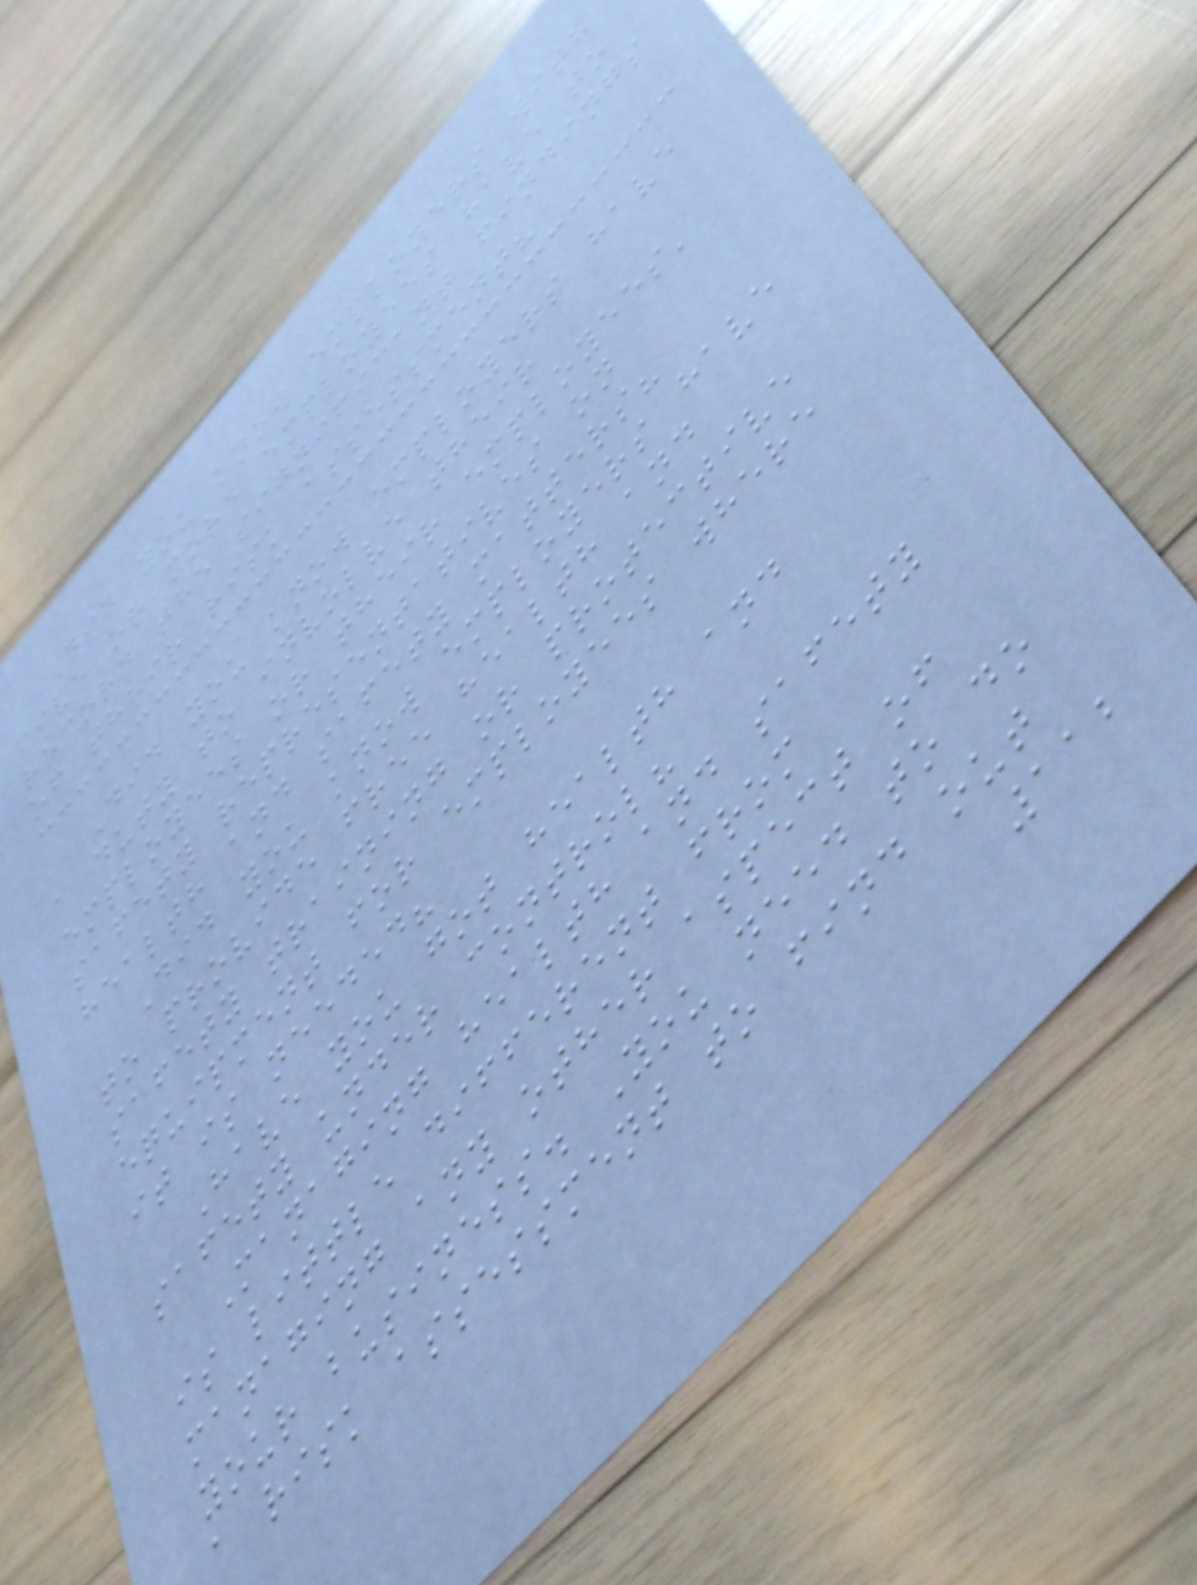Did you know employers with
five or more employees have to
record the significant findings
of their risk assessment?
Did you know employers have
a duty to involve their
employees or their employees'
safety representatives on
health and safety matters?
Did you know employers have
to provide free health and
safety training or protective
equipment for employees where
it is needed?
Have you got health and
safety under control?
Managing health and safety
is little different from
managing any other aspect of
your business. You need to do
a risk assessment to find out
112
